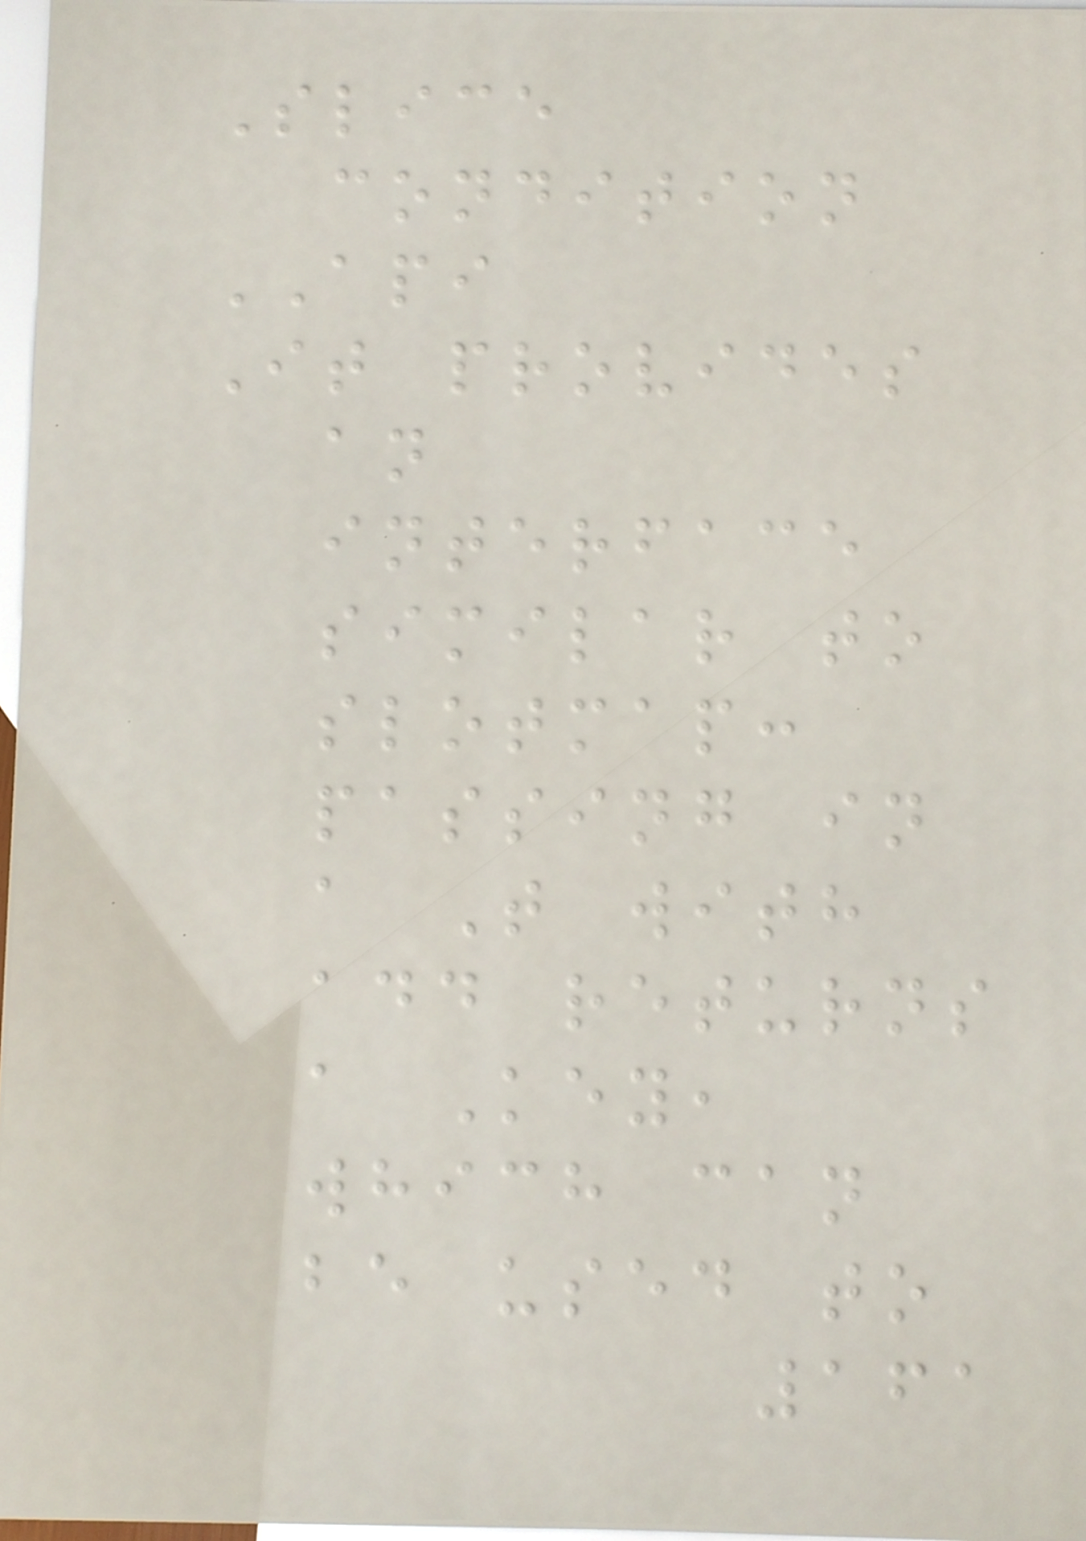Slice
condition
API
It provides
an
interface
similar to
slotmap:
passing in
a T with
add returns
a Key,
which can
be used to
161
